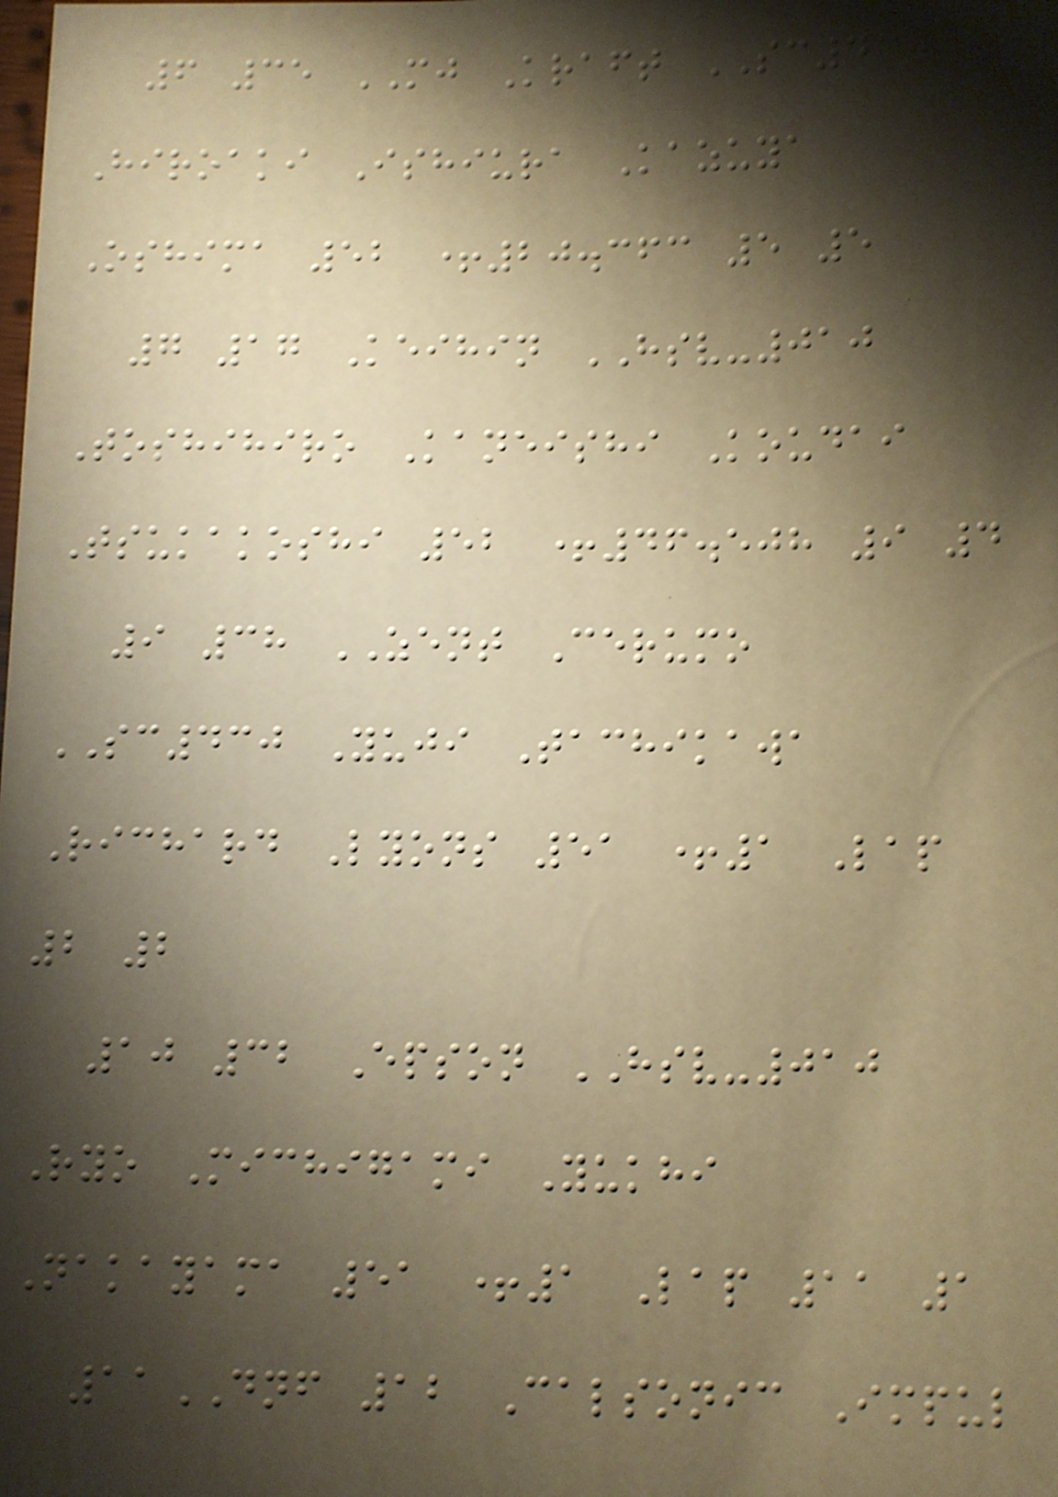6 35 MJ Kraft SC430
Hiroaki Ishiura Kazuya
Oshima 52 +20.363 5 5
7 17 Keihin HSV-010
Toshihiro Kaneishi Koudai
Tsukakoshi 52 +46.508 9 4
9 38 ZENT Cerumo
SC430 Yuji Tachikawa
Richard Lyons 51 +1 Lap
2 2
10 32 Epson HSV-010
Ryo Michigami Yukhi
Nakayama 51 +1 Lap 11 1
11DNF 12 Calsonic Impul
